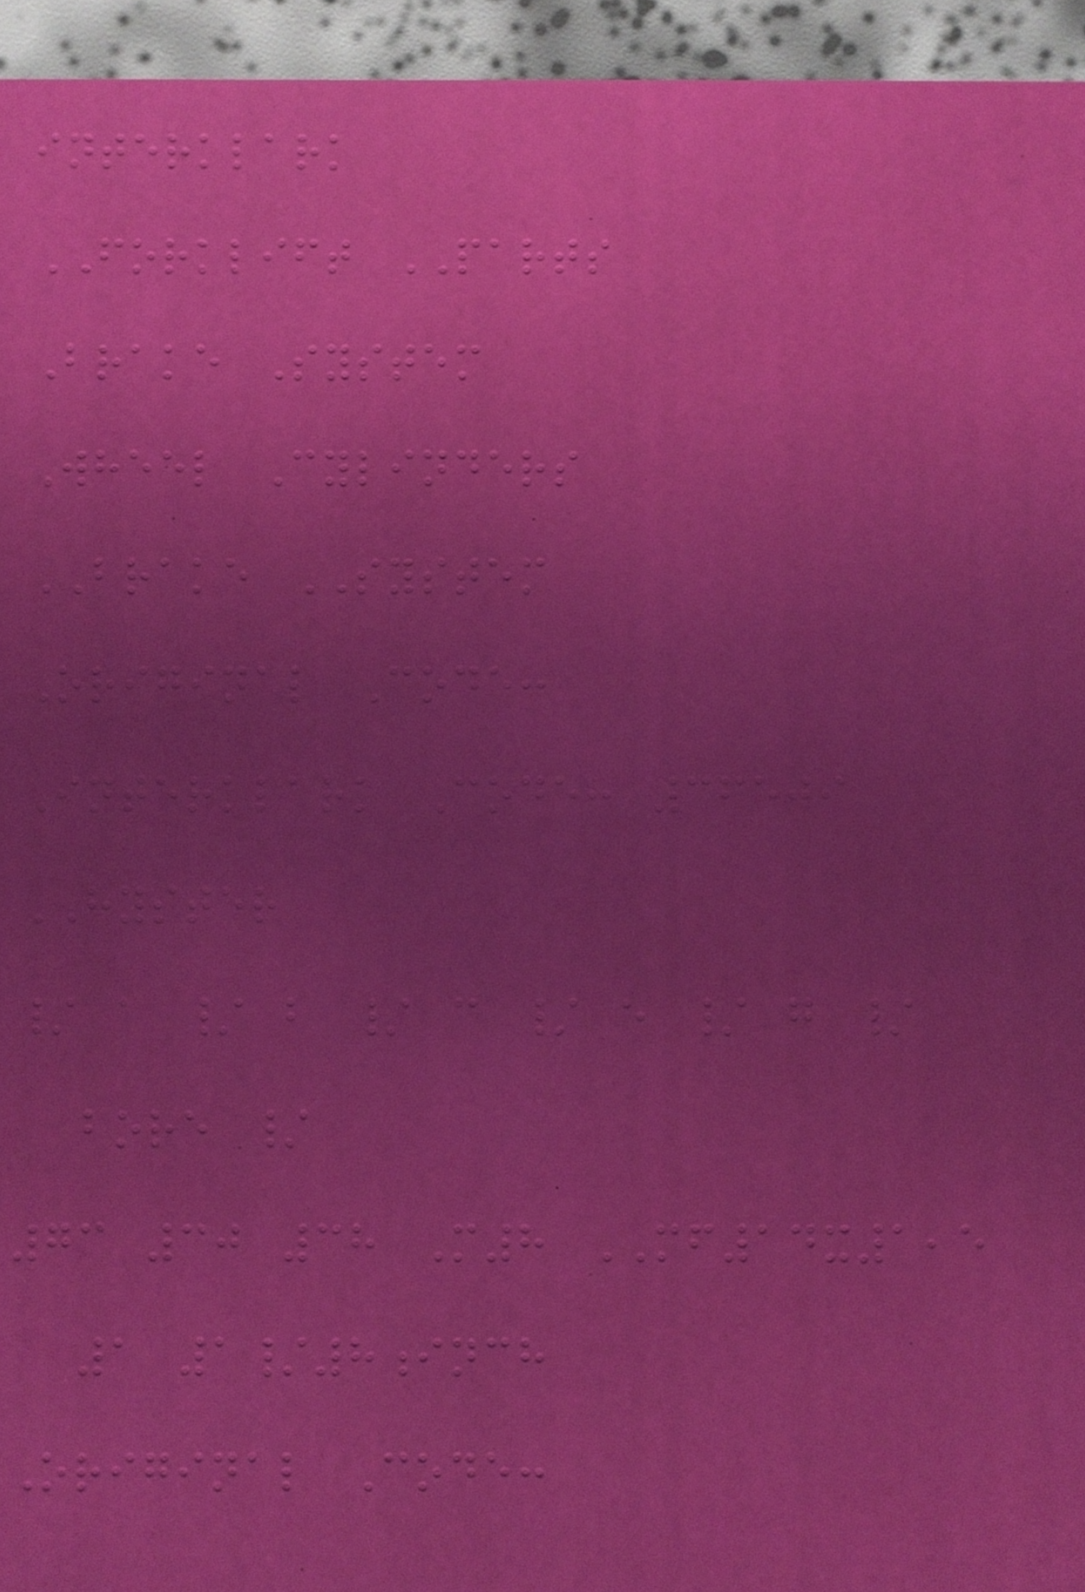interklark
FORKLIFT PARTS
Brake System
Wheel Cylinders
BRAKE SYSTEM
Original Code:
Interklark Code: 36509
HYSTER
/ a / b / c / e / g /
bore /
73 30 38 M8 MF14x1,5
1 1/8inch
Original Code:
